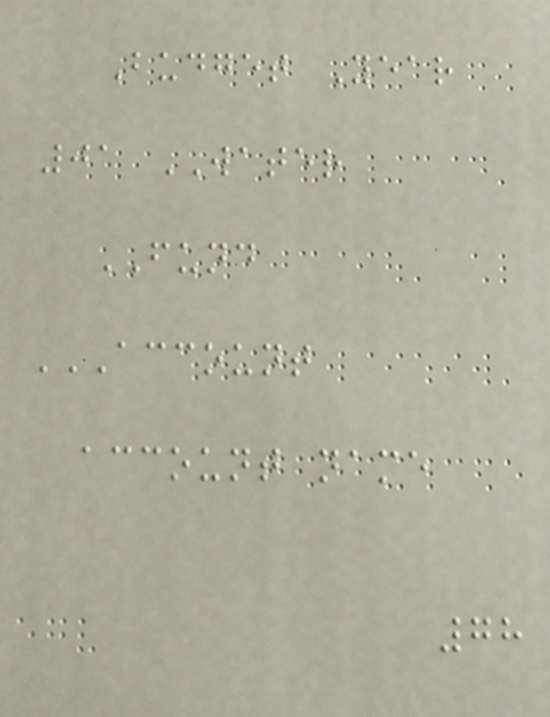Budget Year
01 WATER
FUND
ACCOUNT
ACCOUNT NAME
78
